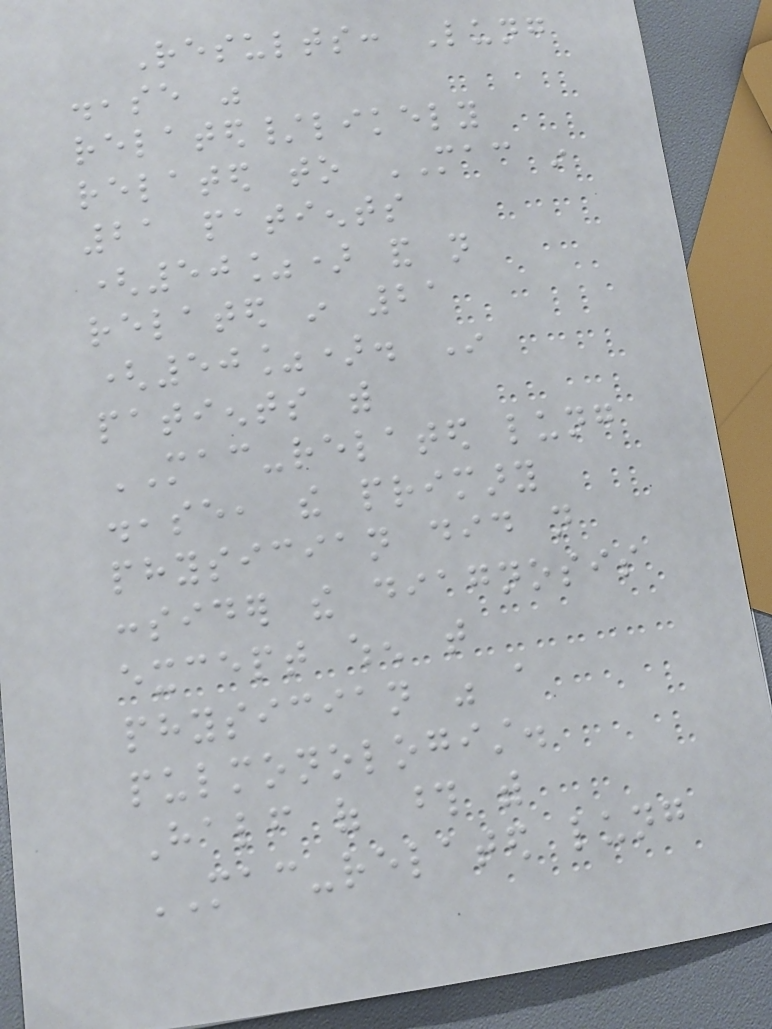Results: Lung
disease was
related/likely
related to MAC in
21 patients
(50%) and not
related in 21
(50%). In
patients with
MAC-related lung
disease, the primary
physician did not
consider the diagnosis
except when that
physician was a
pulmonologist.
Half of those with
MAC-related lung
